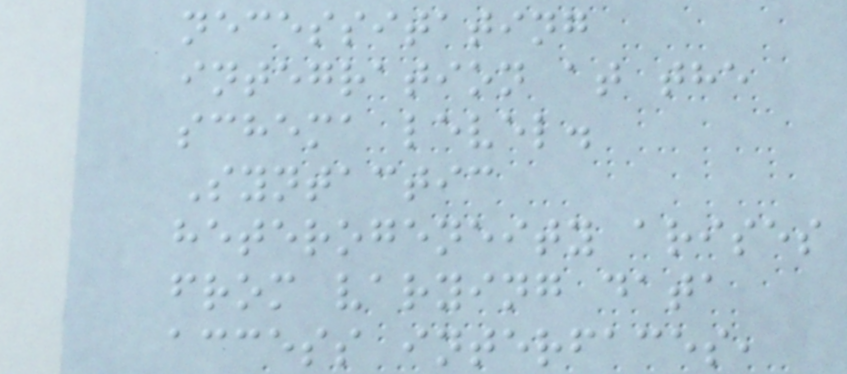necessitating
integration at the
schema level.
Syntactic
heterogeneity arises
from varying data
access interfaces,
